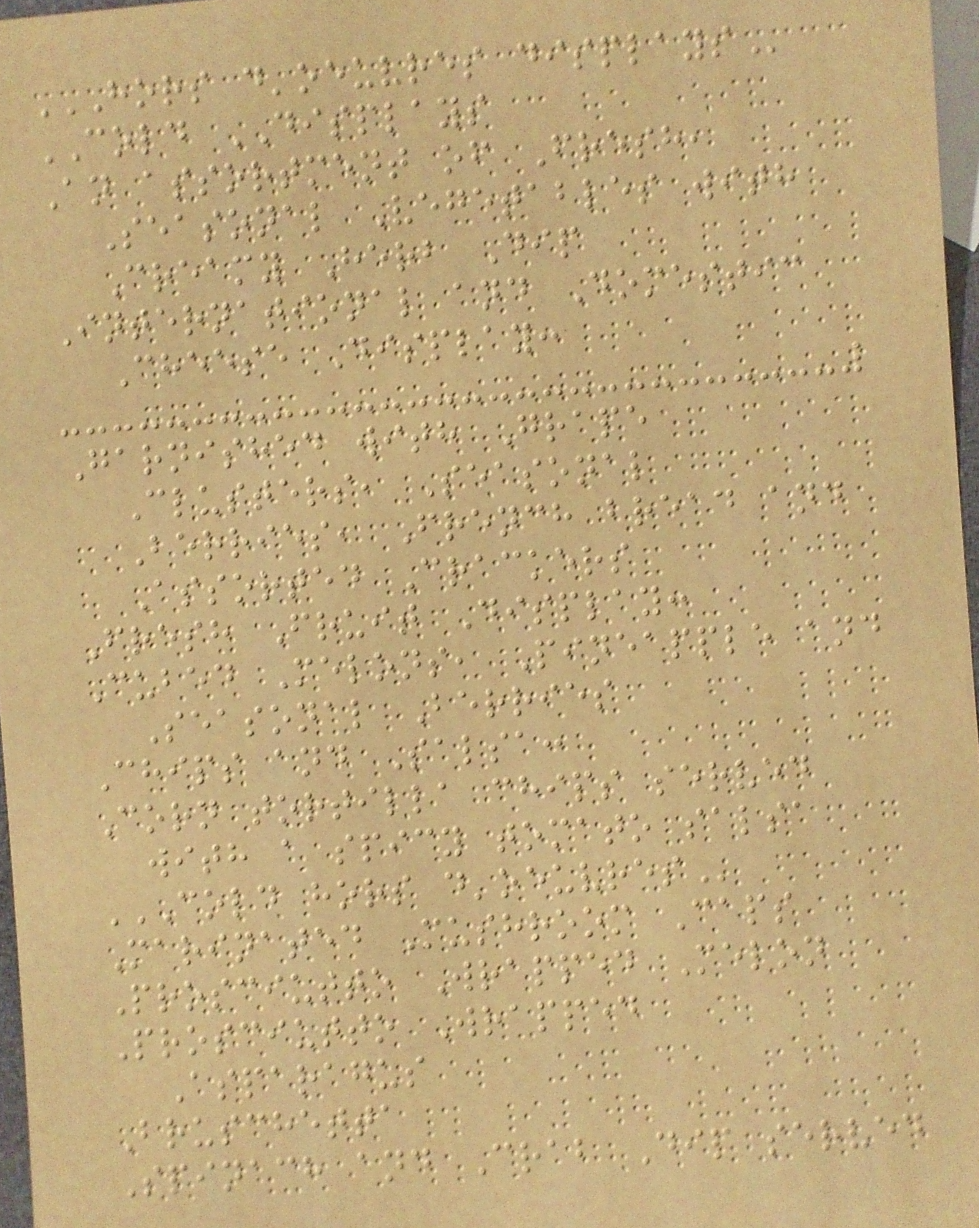HORS D'OEUVRES DISPLAYS
COLD DISPLAYS
An assortment of Fresh,
Seasonal Vegetables with
Creamy Herb Dip
International and Domestic
Cheese Display:
Garnished with Grape
Clusters, Seasonal
Berries, French bread and
Assorted Crackers
Fresh Fruit Display:
Cubed Melons, Pineapple and
Seasonal Berries
Chips and Salsa:
Corn tortilla chips served
with a spicy tomato salsa
COLD HORS D'OEUVRES
Marinated Mushroom Caps
Prosciutto Wrapped Melon
Prosciutto Wrapped
Asparagus
Bruschetta
Spinach and Crab Dip served
